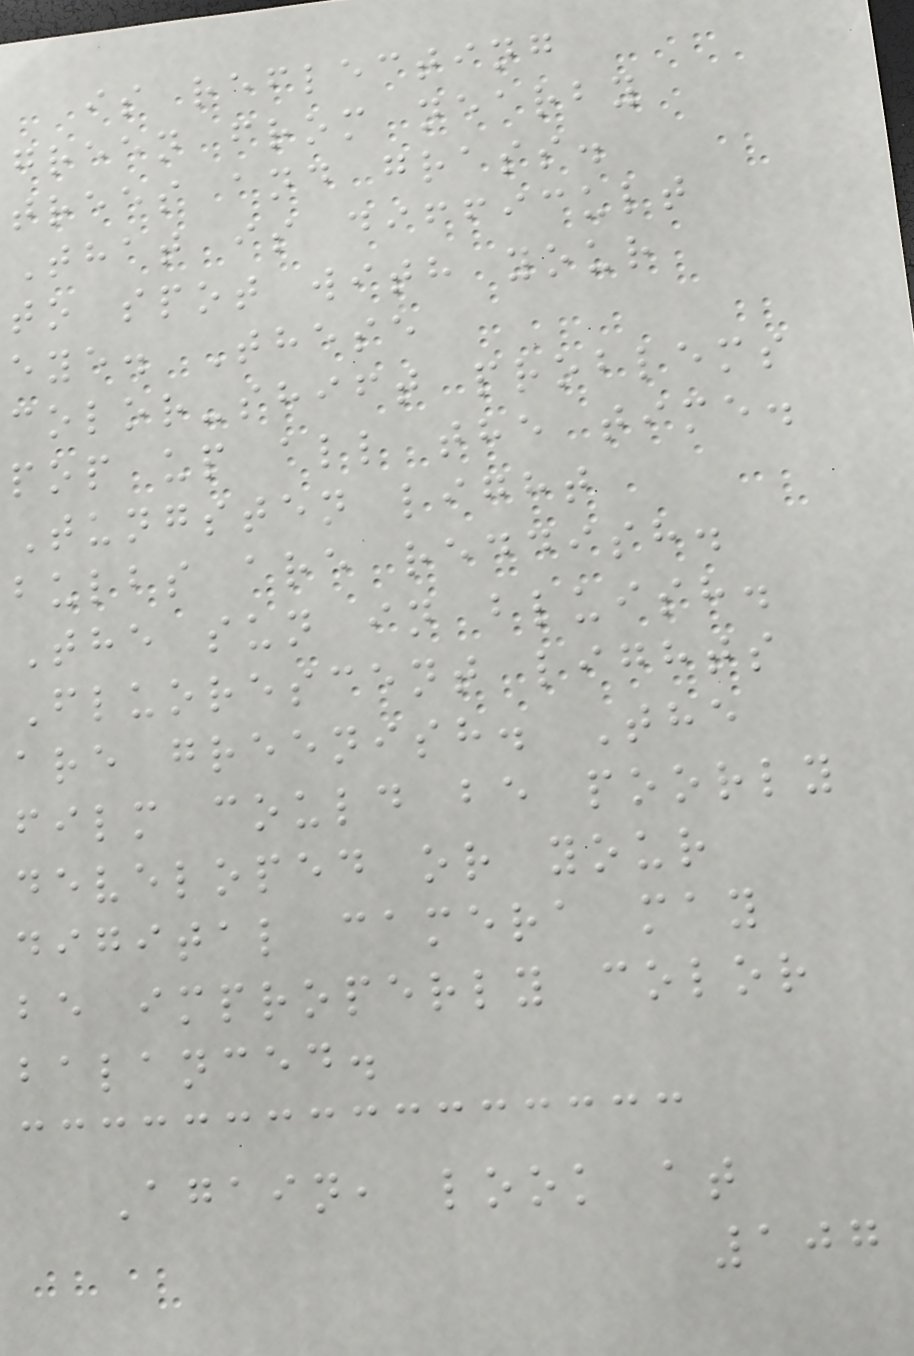is reflecting
green from nearby
trees and grass.
That is difficult
to spot with your
eye. These
color-shift problems
pop up all the time.
Tungsten light
bulbs are reddish.
The sun in bluish.
Fluorescent lights
are greenish. The
film could be poorly
developed or your
digital camera may
be improperly color
balanced.
Again, look at
107
